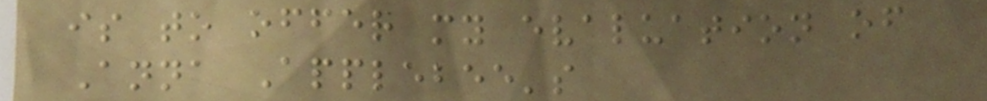is to offer my evaluation of
Anna Applebee's
